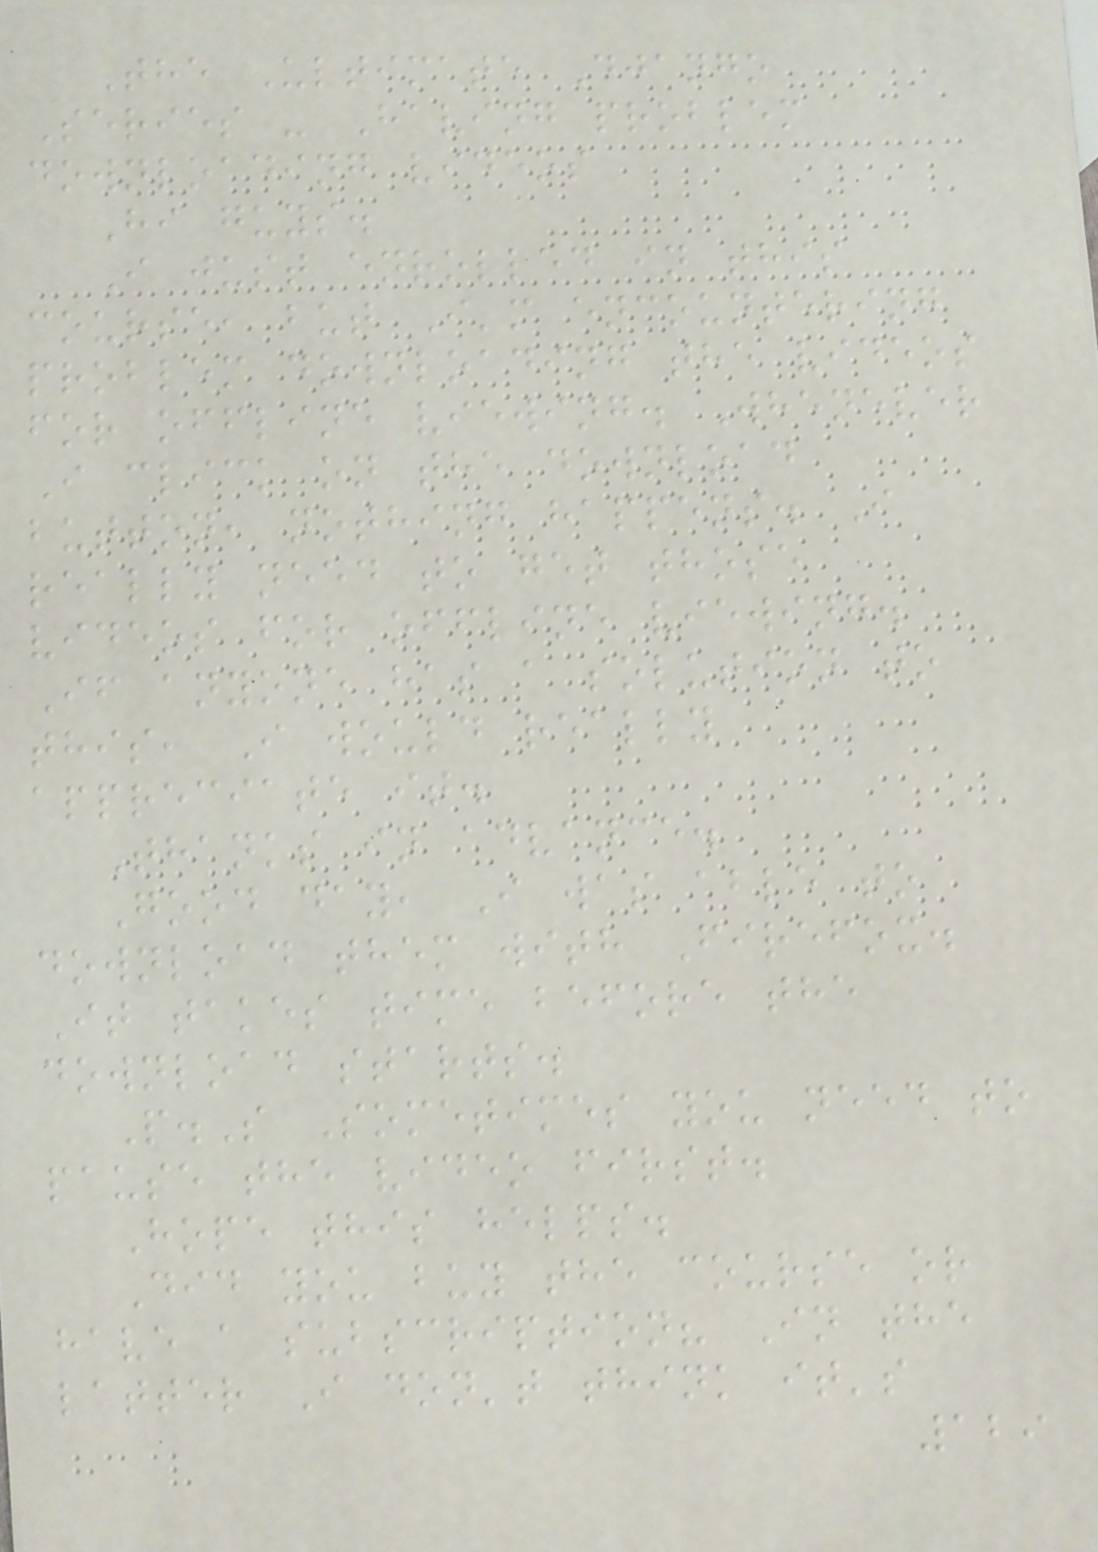The Ultimate Django
Series - Having problem
downloading videos
Hi guys.
I just enrolled in this
course, but I'm encountering
problem downloading the videos
for offline viewing. Whenever
I click on the download
button, nothing happens. I
really need to get those
videos for offline viewing.
If anyone has a solution to
this, I would really
appreciate it.
Thanks in advance.
Good day, I was able to
download them with Firefox.
It takes time before the
download starts.
P.S Sometimes you need to
pause the video first.
Hope this helps.
Did you buy the course or
have a subscription? In the
latter I don't think it's
129
